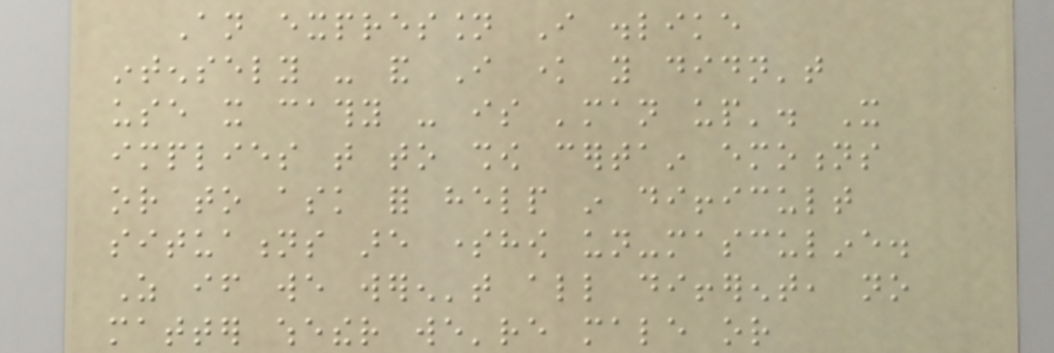An expression I dislike
intensely - and I know you didn't
use it cathy - is 'man up'. It
implies that to show certain emotions
or to ask for help in difficult
situations are somehow un-masculine.
As if we weren't all different, no
matter whether we're male or
